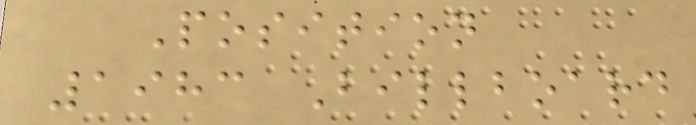Position
1983 Billboard
